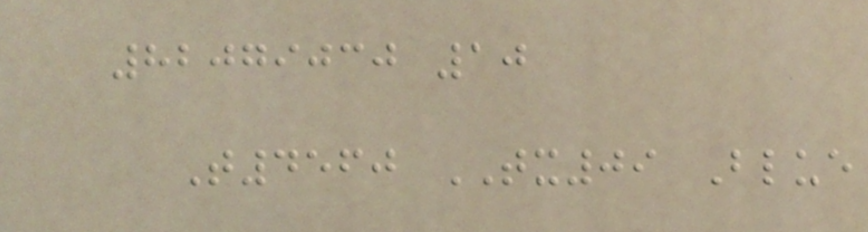82079030 10
T4560 TX09 Blue
